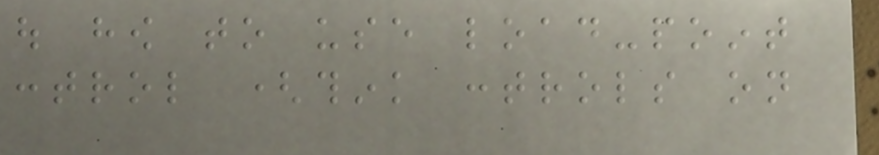out how to use load-point
control (think controls on
